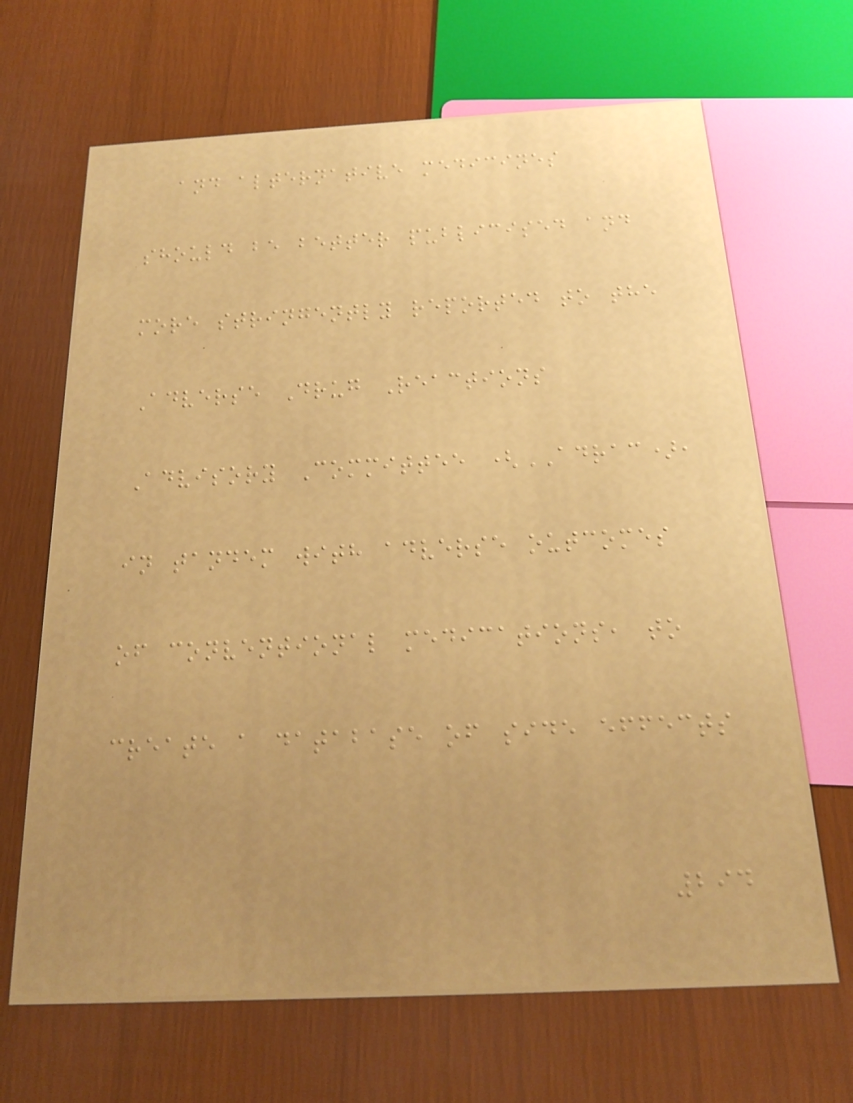and alternative medicines
should be better publicised and
more stringently reported to the
Adverse Drug Reactions
Advisory Committee (ADRAC),
in tandem with adverse outcomes
of conventional medications, to
create a database of side effects
294
